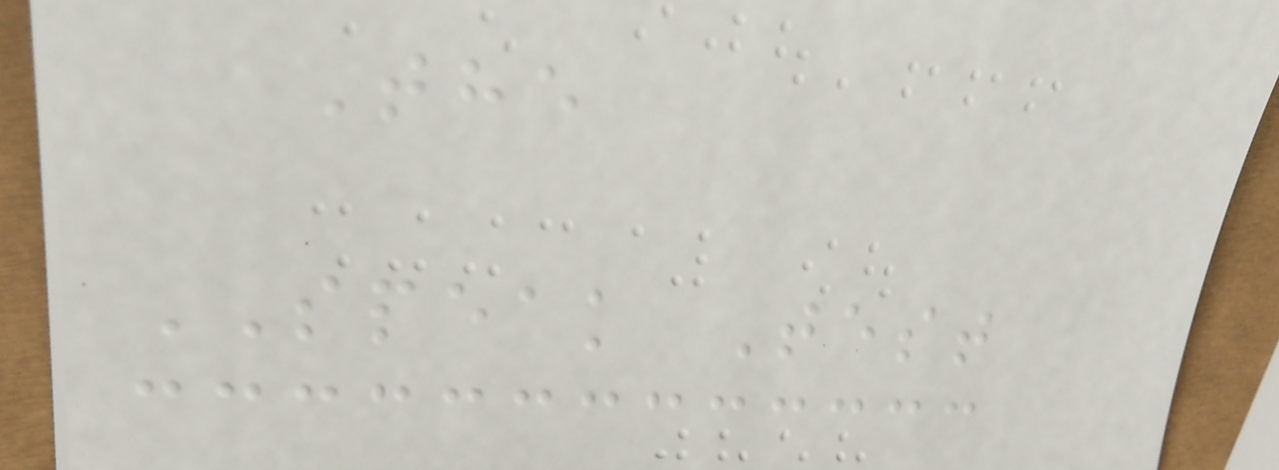The
SPEAK Test
